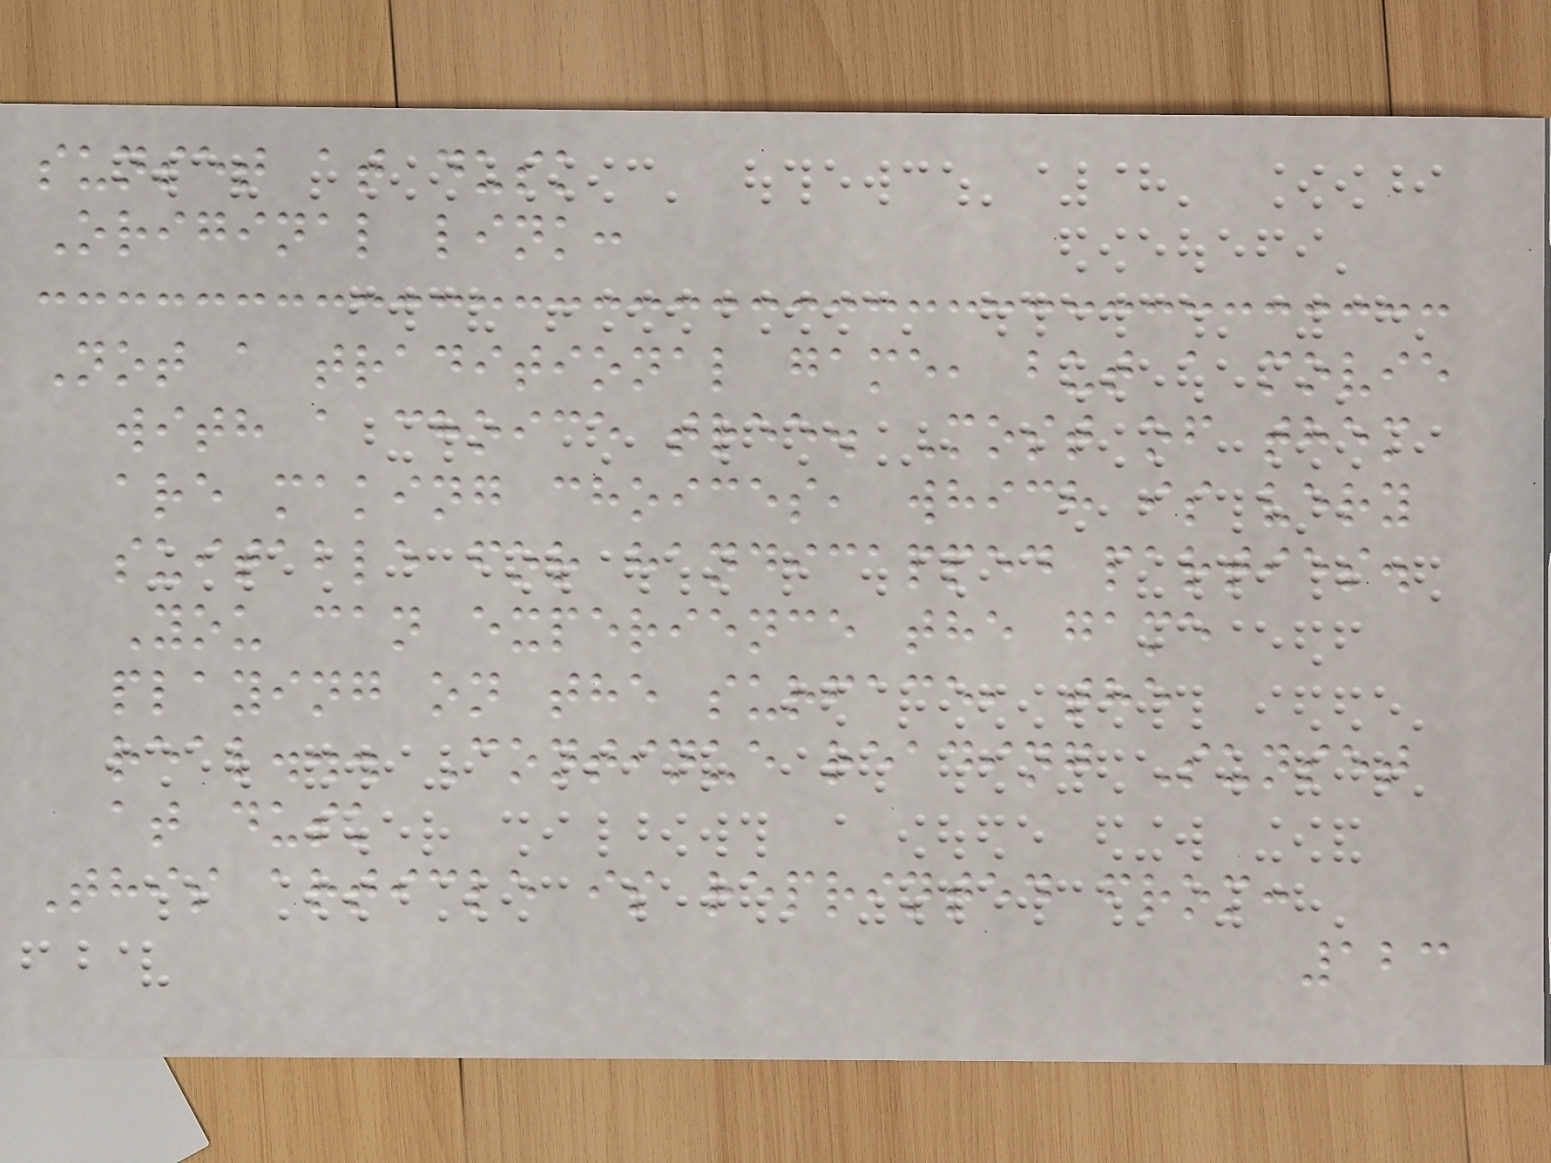sunset at dusk
Original link:
Not a traditional game, but a movie
with a choice tree. Most of them
are making choices, which is very
suitable for handicapped parties.
You can experience the game
playing on the surface, the
real... Continue reading Sunset
at dusk
This article is reprinted from:
123
